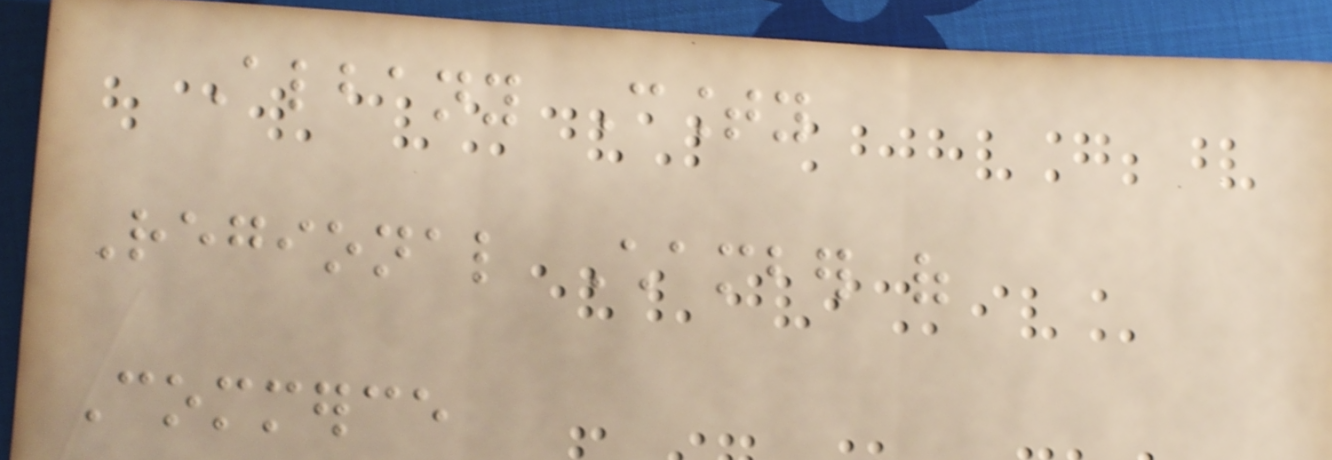Albany County
Regional Chamber of
Commerce
